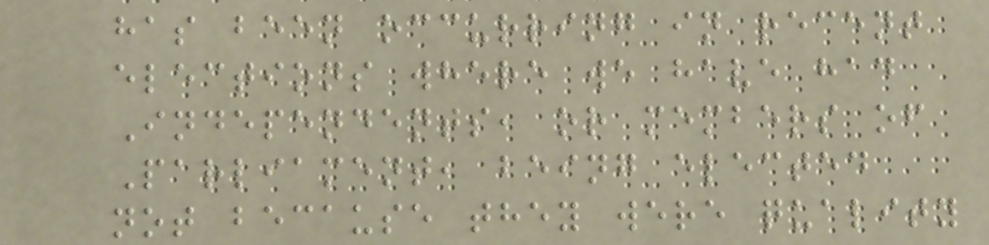has been occurring in recent
elections where we have had
Independents, or members of
Parliament, being elected
not because they were quality
